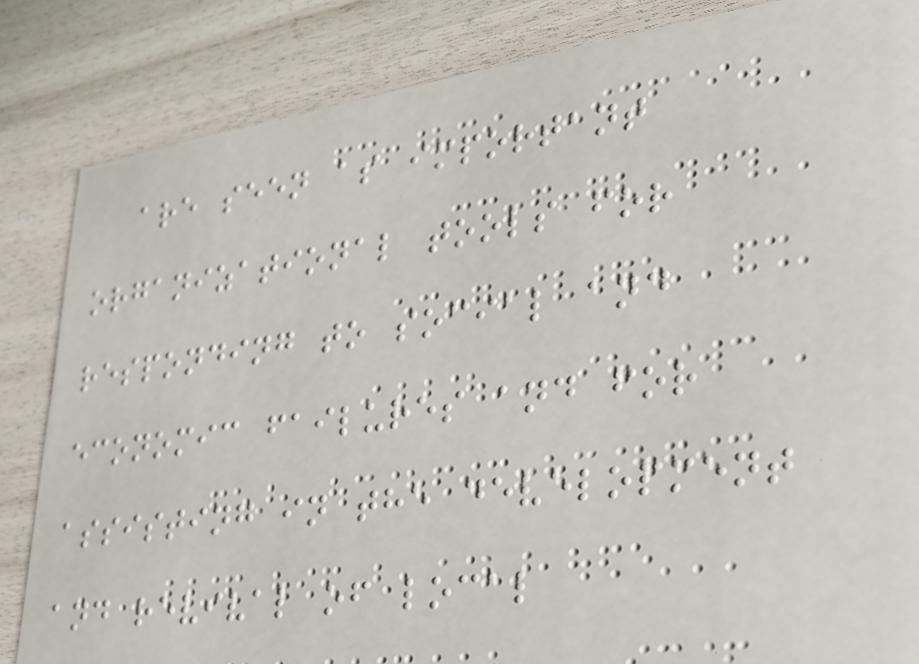are seen as important
organizational tools for
responding to social and
economic failures and for
assisting in the development
and revival of local
